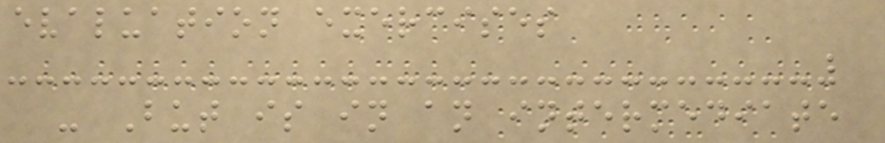evaluation exercises
- But is in an intermediate
